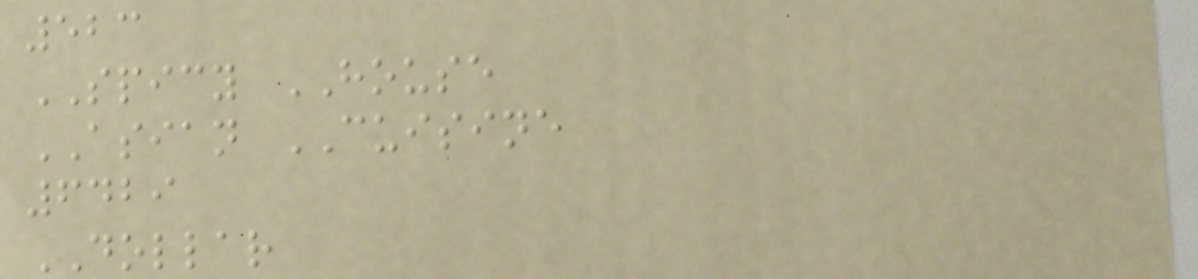523
SPICY HOUSE
ASIAN CUISINE
6429
DOLLAR
